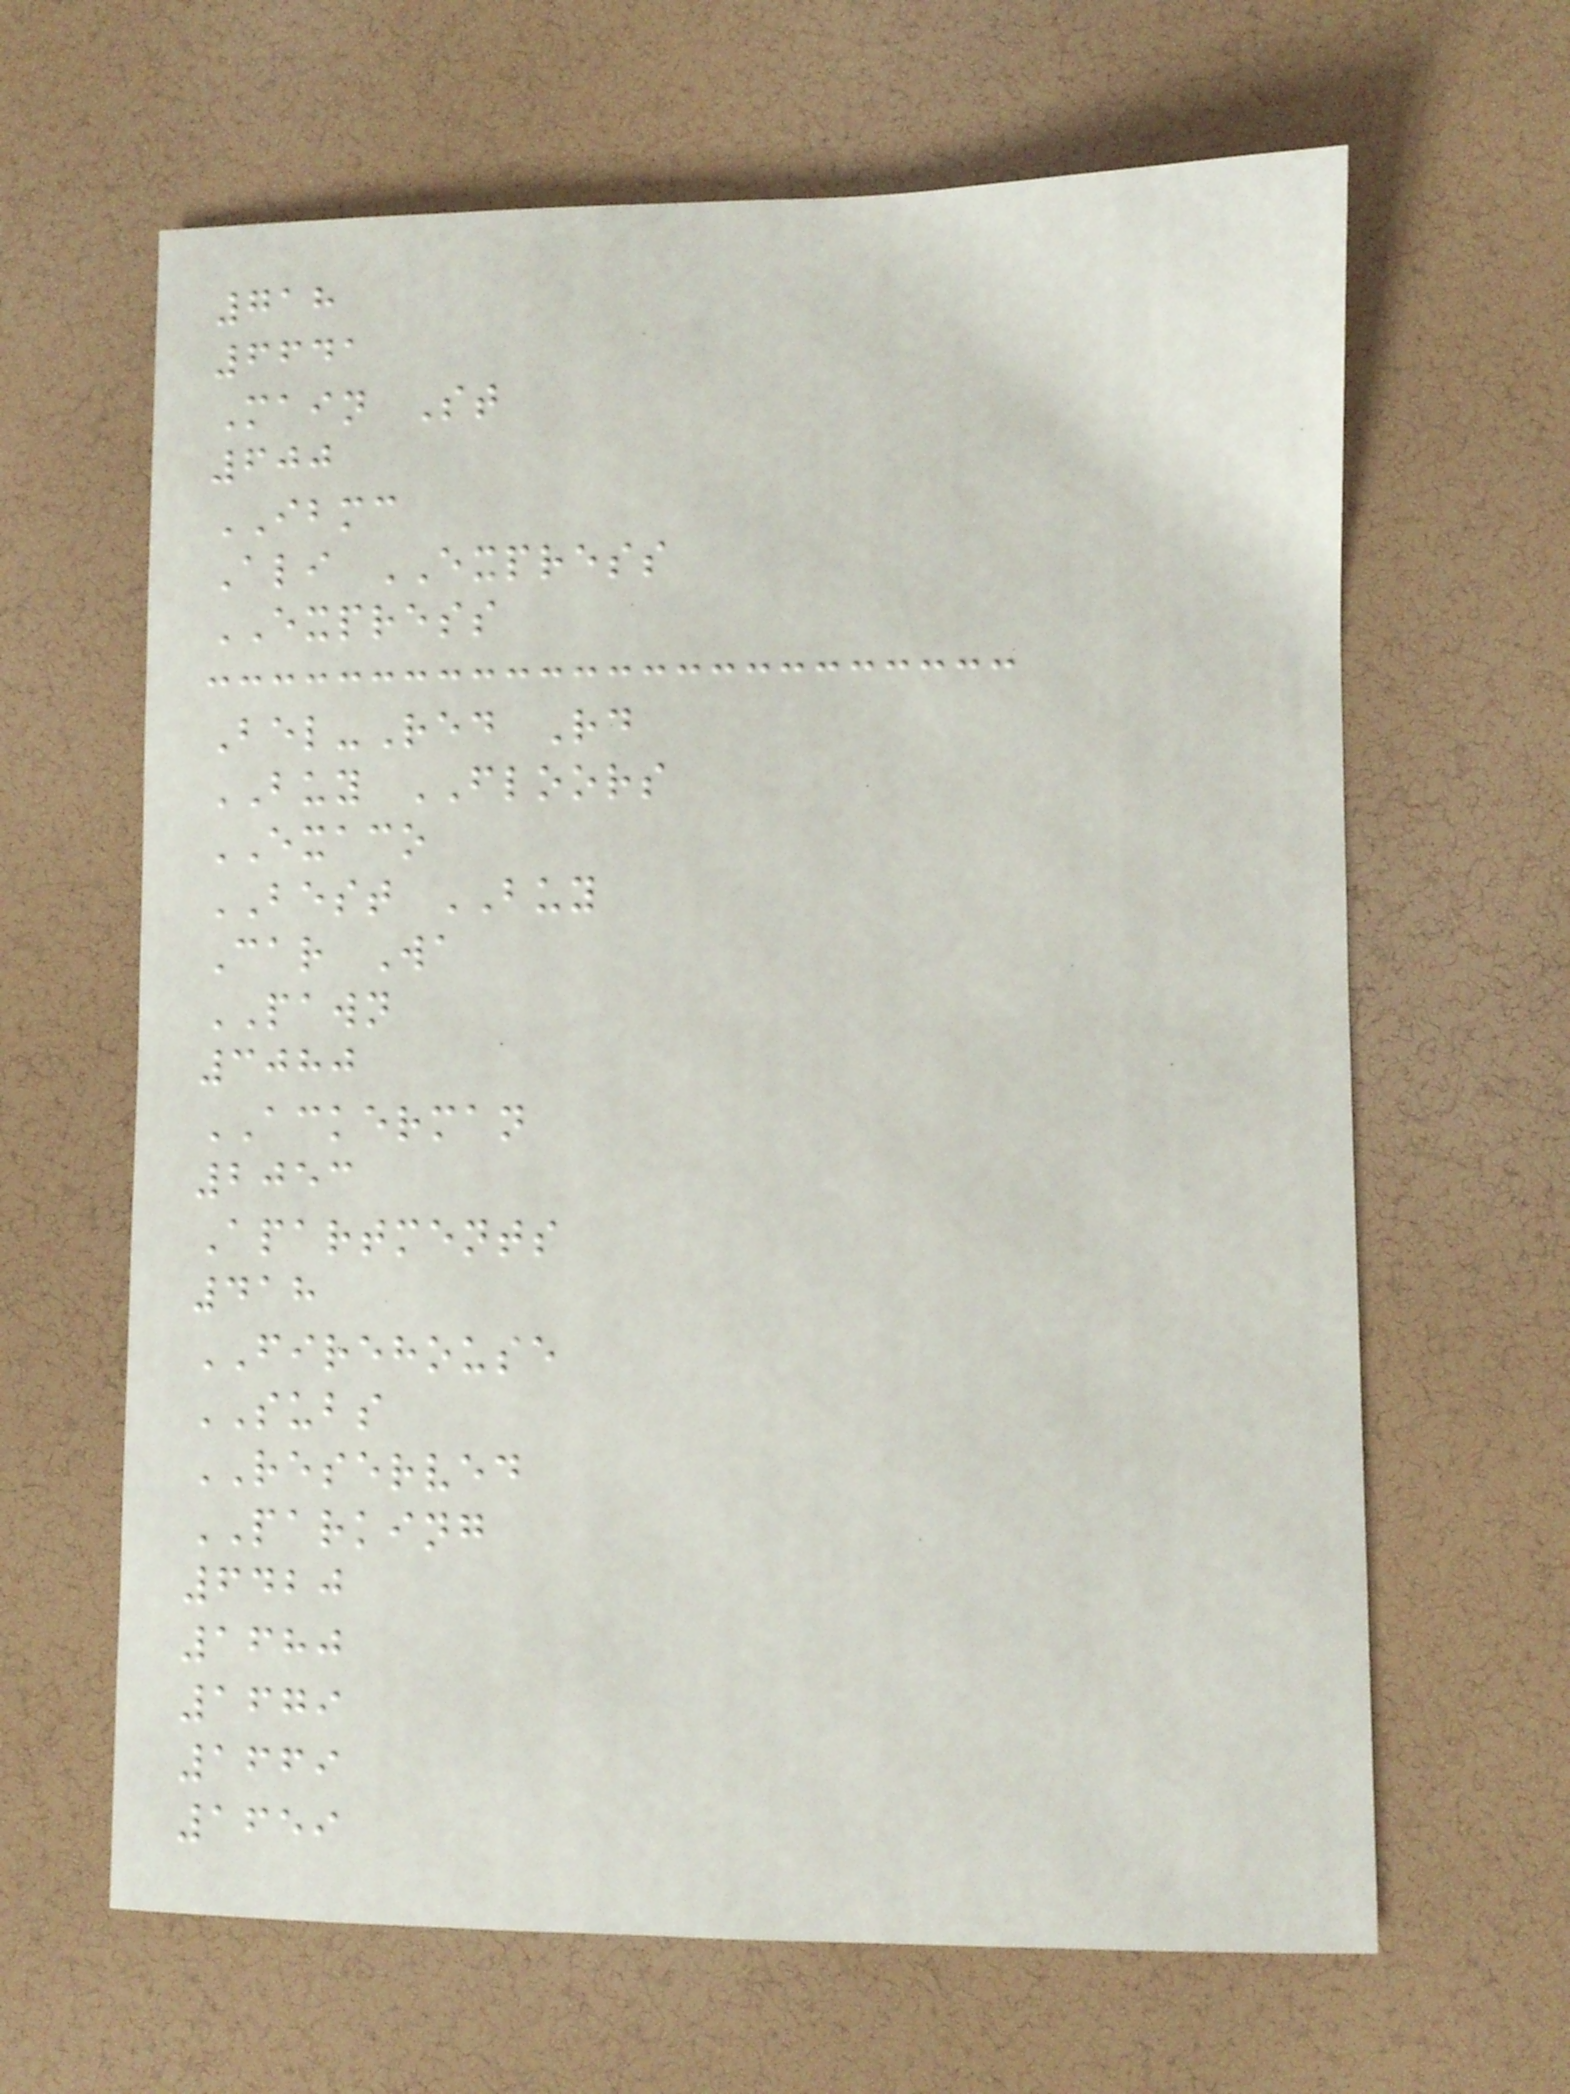718
6641
Main St
600
IBMC
Ali EXPRESS
EXPRESS
Bel-Red Rd
BUY FLOORS
EXACO
BEST BUY
Car Wa
PAWN
3080
ACKERMAN
2053
Apartments
418
FIREHOUSE
SUBS
RESERVED
PARKING
6420
1680
1679
1669
1659
